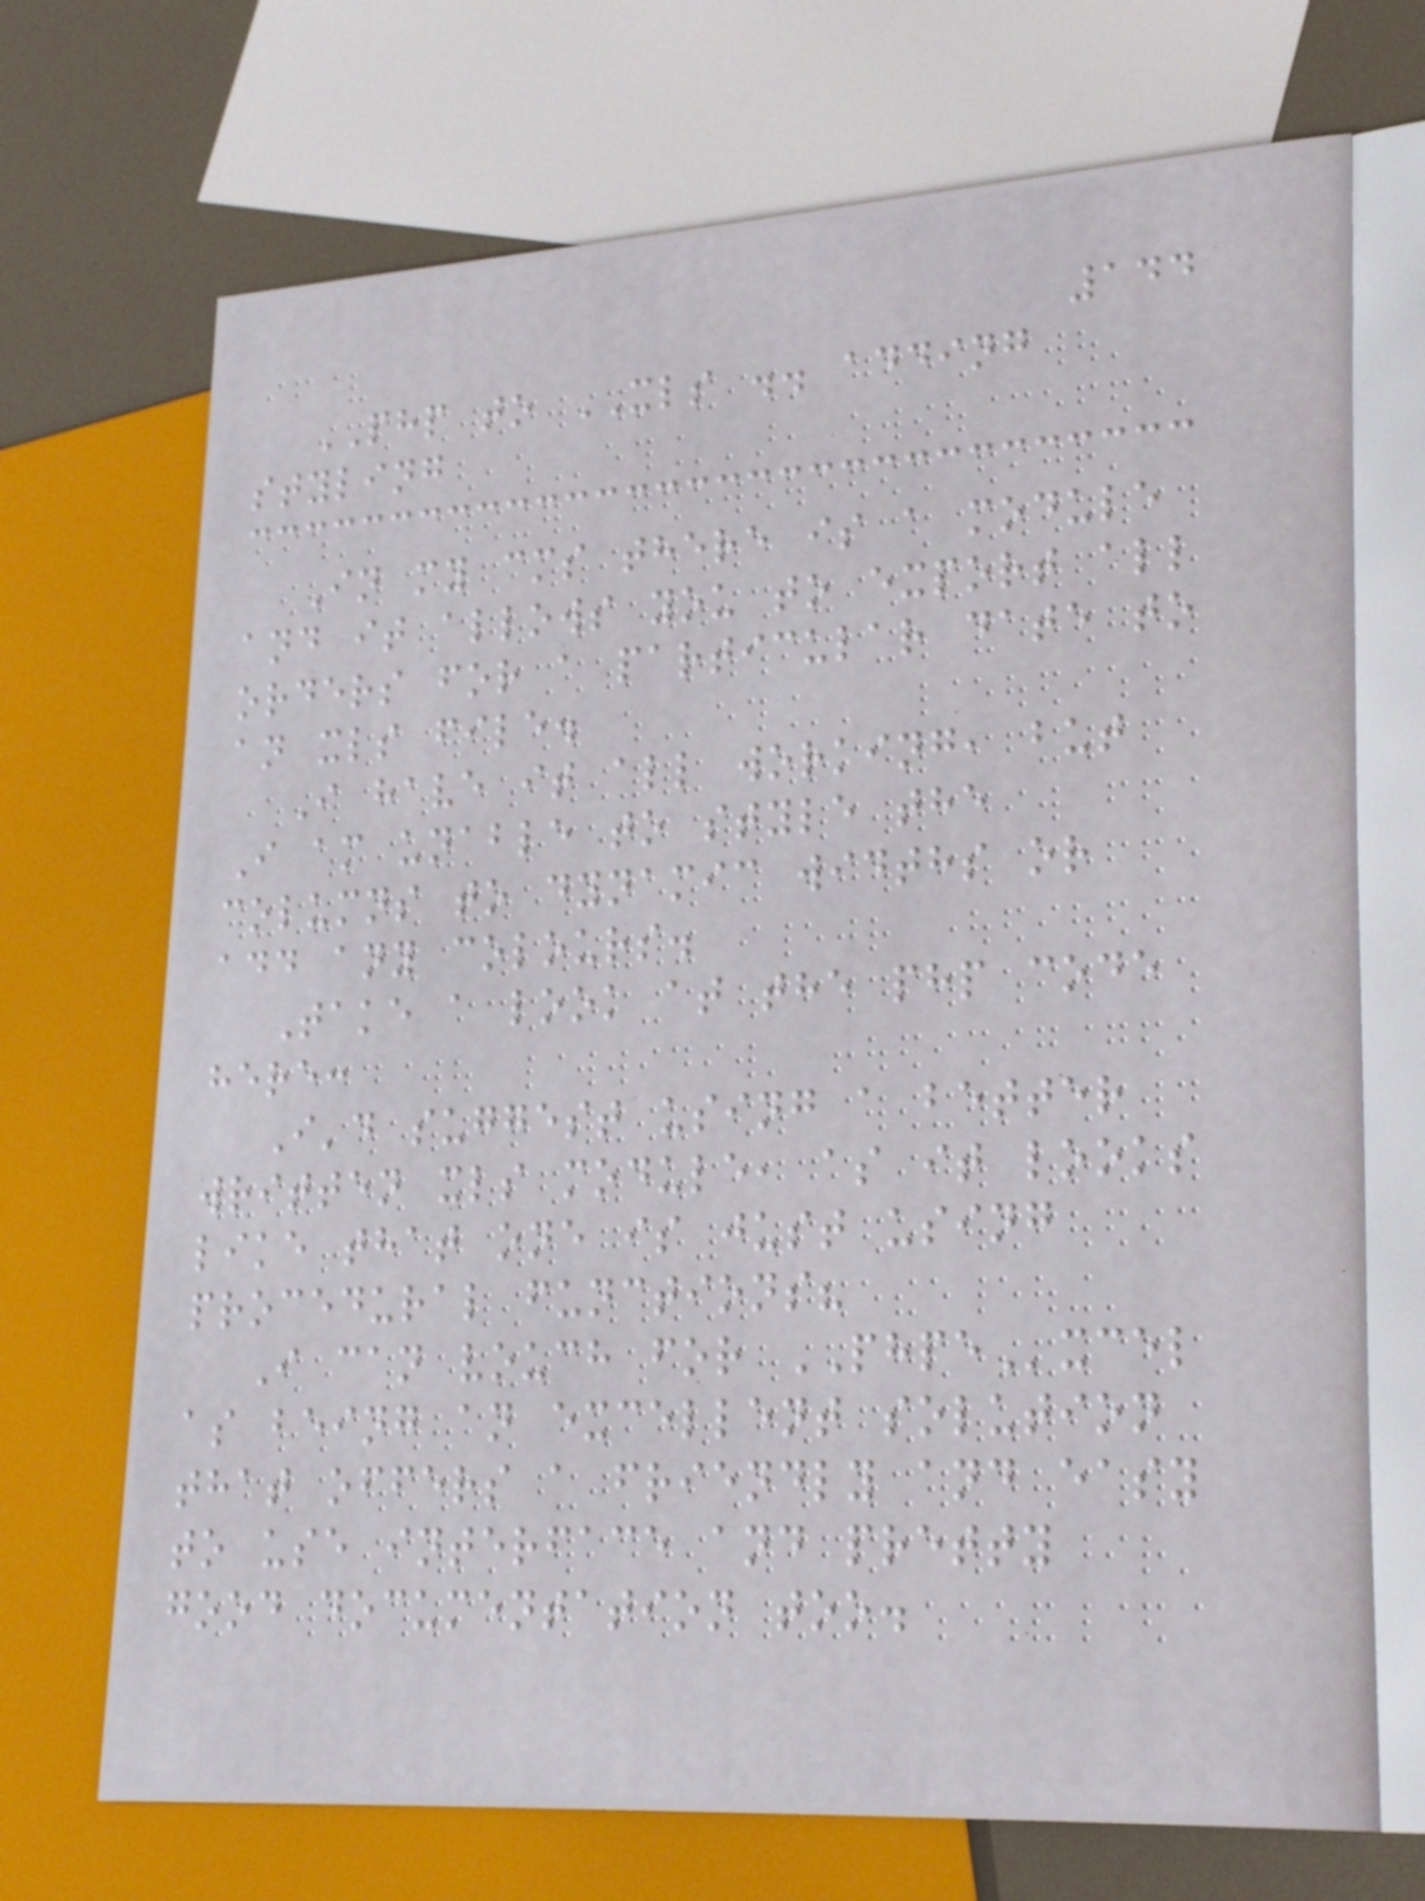144
PHP to XLS .. adding
styling
In my cms there is a module
and it allows you to export all
orders for a particular date to
an xls file.
I have it all working, but
I am unable to style the
columns to dynamic widths or
add any colours.
Take a look at the php code
here:
I'd suggest using a better
written xls module, as it looks
like that one is just using
procedural functions?
I can vouch for PHPExcel
as being an excellent solution
that offers a friendly and easy
to use interface and pretty
good documentation too.
